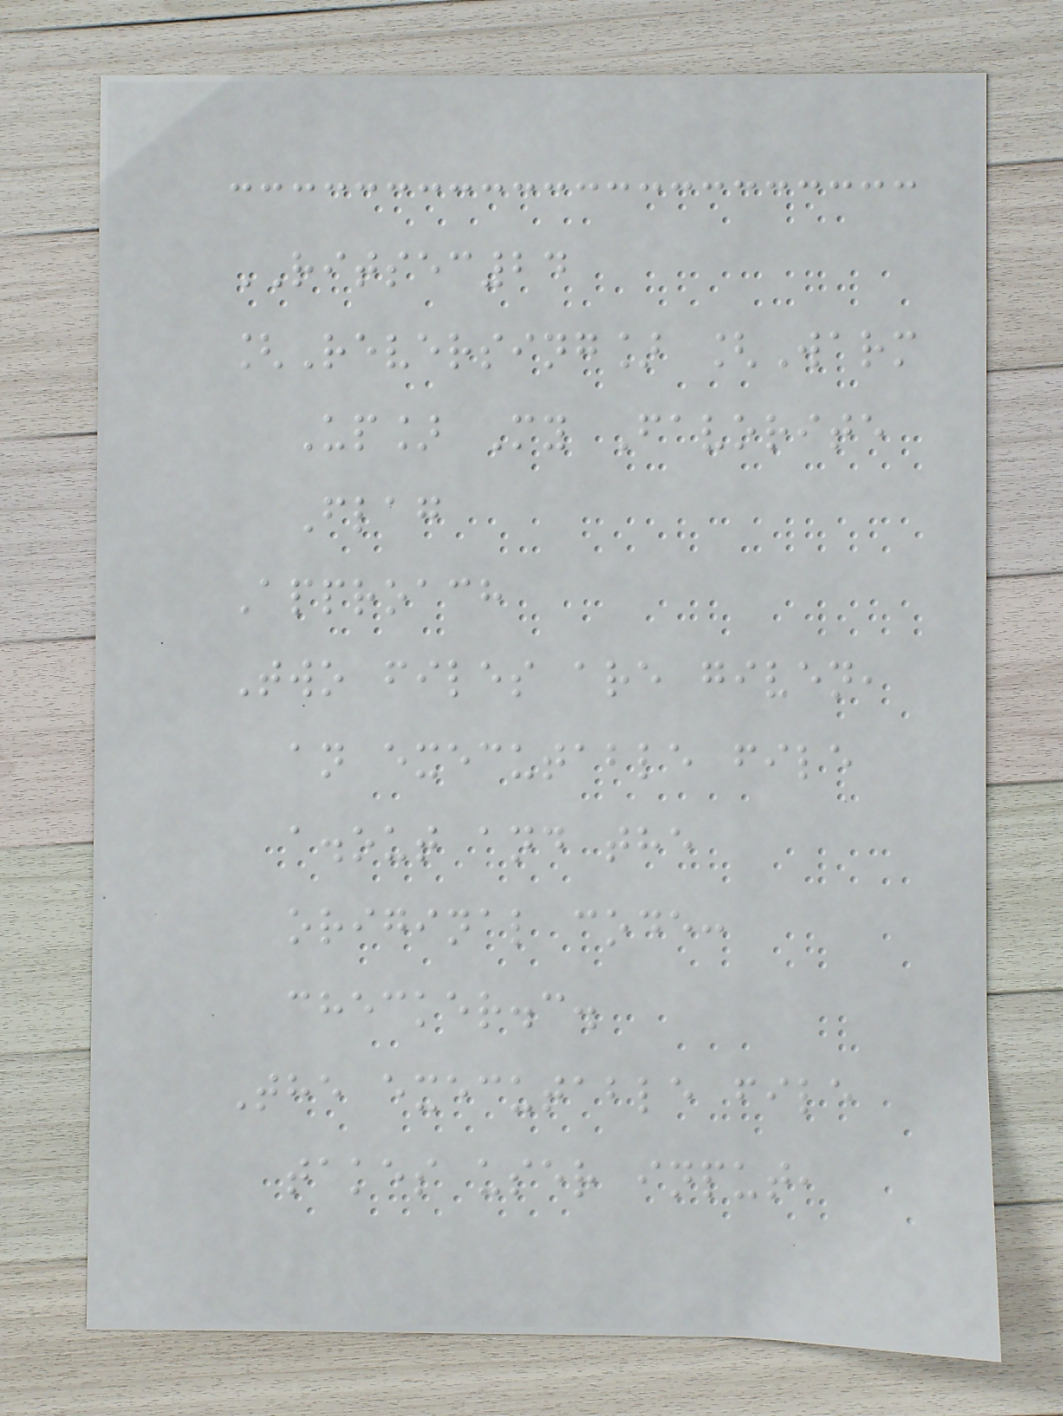RITSEC24
[Reversing] [Warm
Up] My Favorite
Flag
Approach
Two files are given,
an executable file
a.out and the
original code:
checker.c.
The executable file
takes user input,
